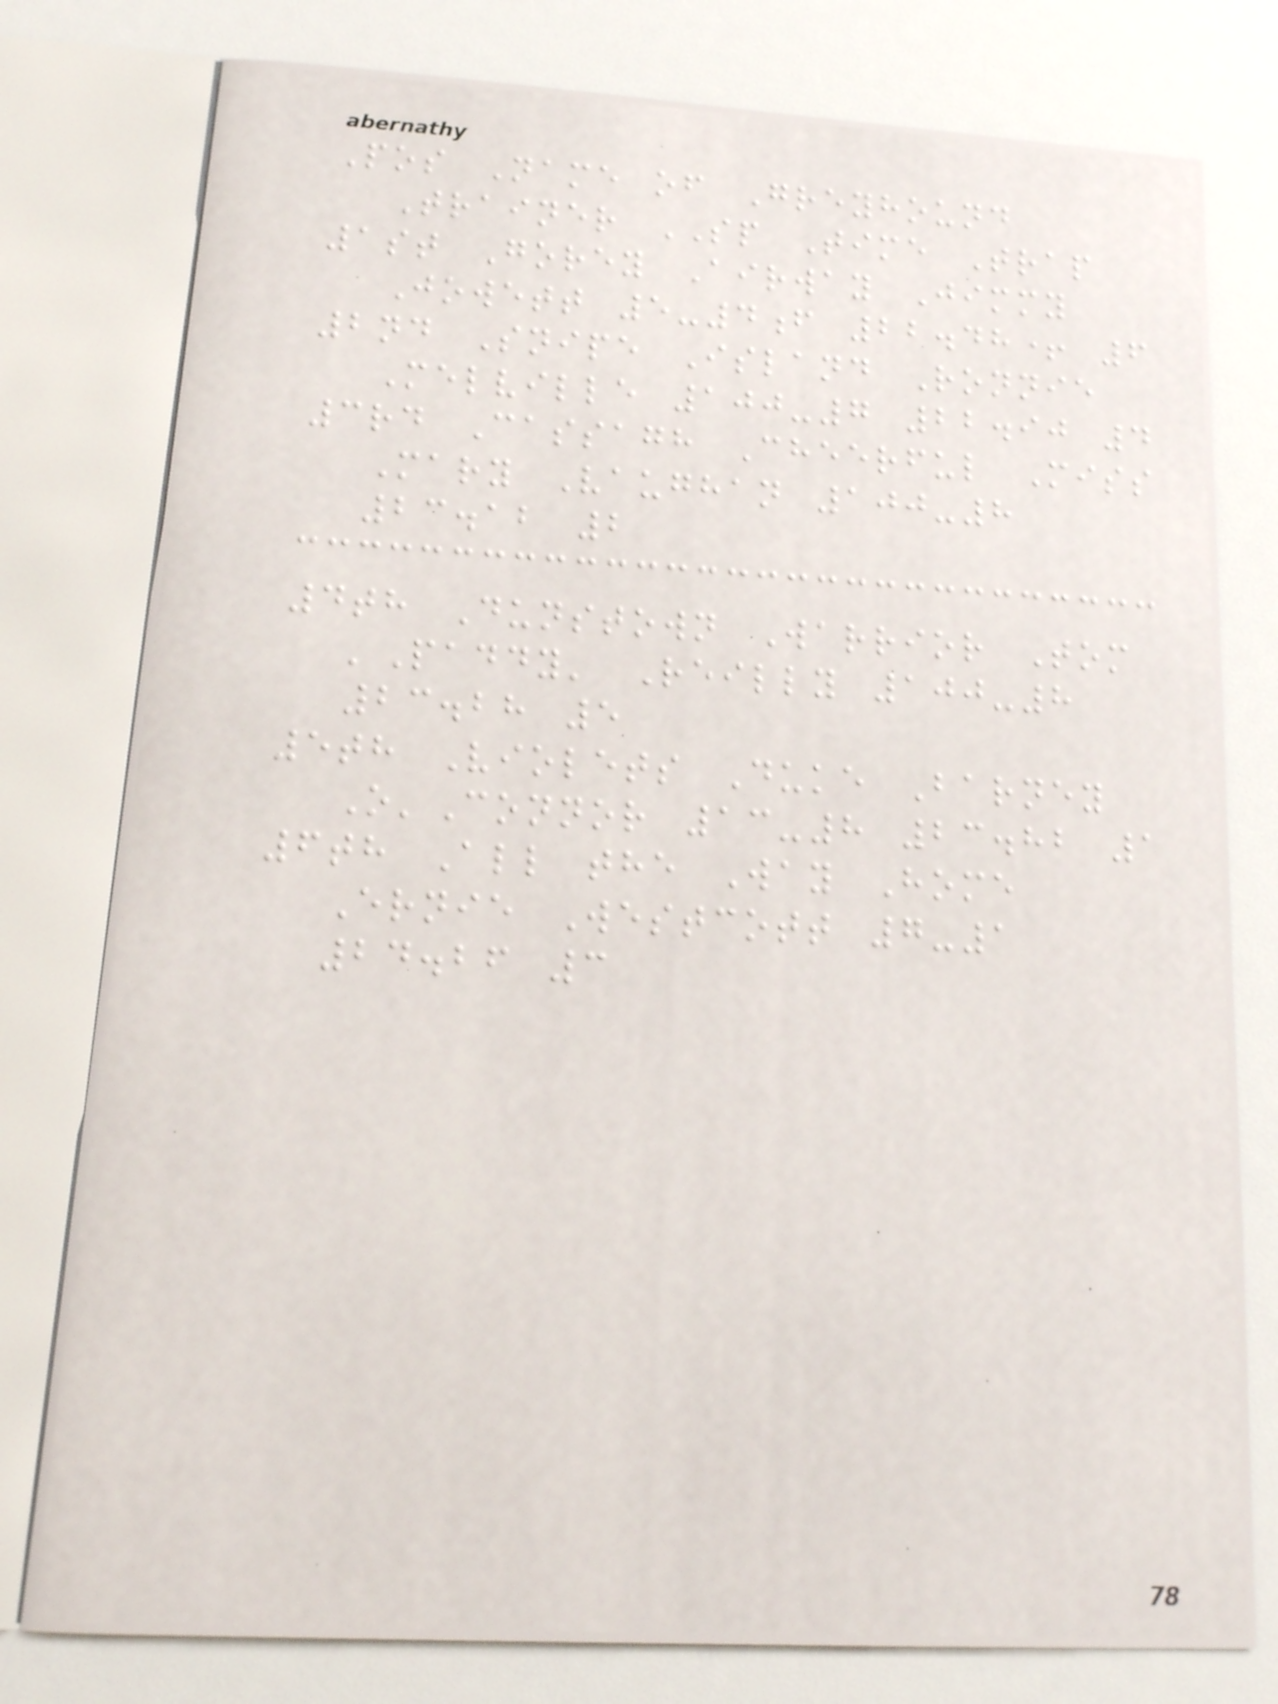Pos Name of Greyhound
Trainer SP Time Trap
1st Gorey Airway Jimmy
Jowett 5-4f 22.48+ 6
2nd Snipe Island Ronnie
Melville 100-7 22.90 4
3rd Cassagh Cheerful Miss
Mary Vaughan 100-8
23.12 2
4th Dunstown Warrior Tom
'Paddy' Reilly 100-8
23.28 5
5th Violets Duke Barney
O'Connor 13-8 23.82 1
6th All the Way Home
Ernie Westcott 7-1
24.26 3
